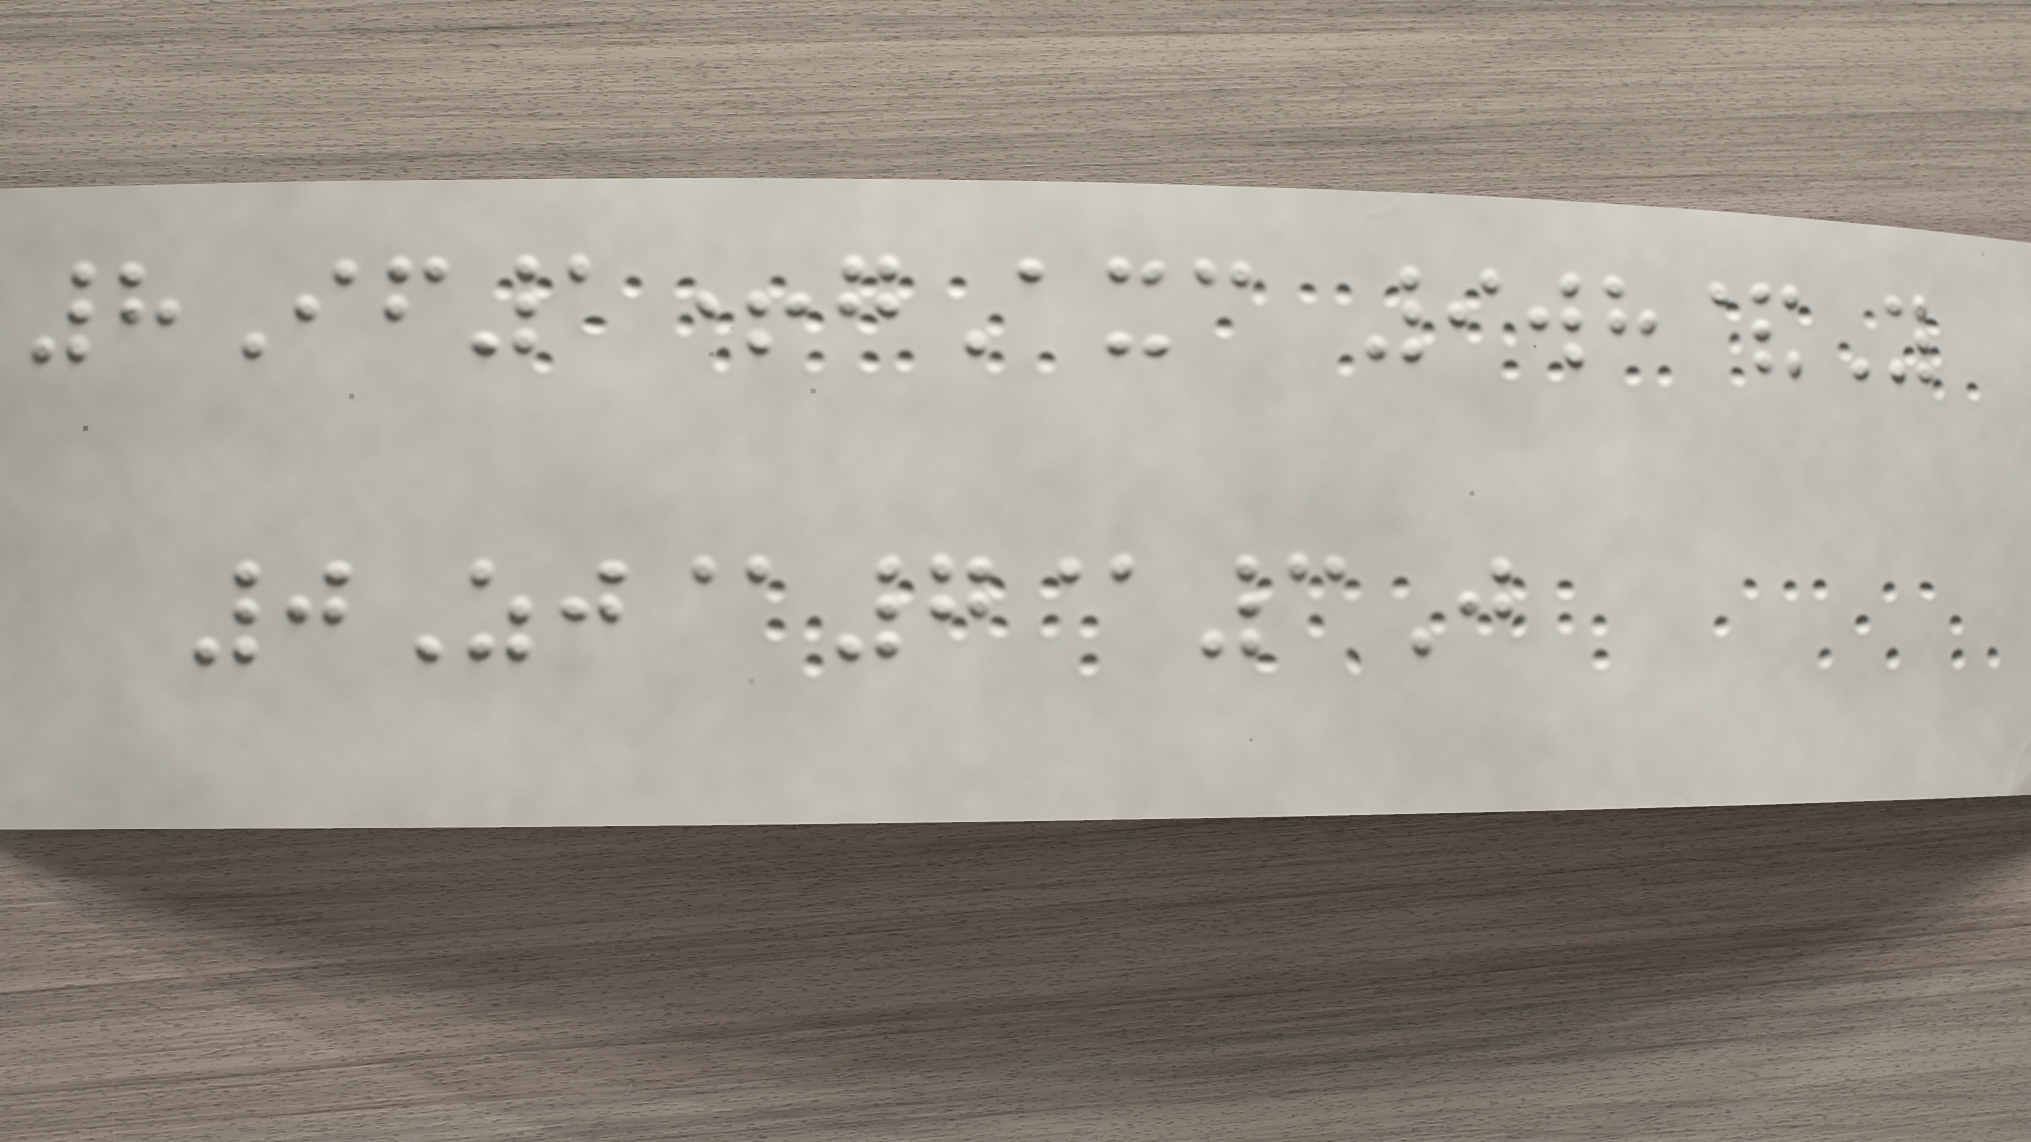8If1+gAxc 9wh&Y
0Zj@7@3J
